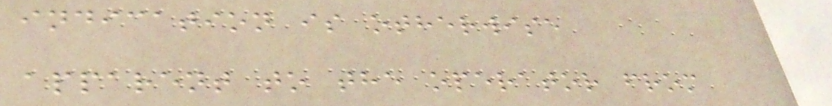indication is otherwise
apparent to the operator from
